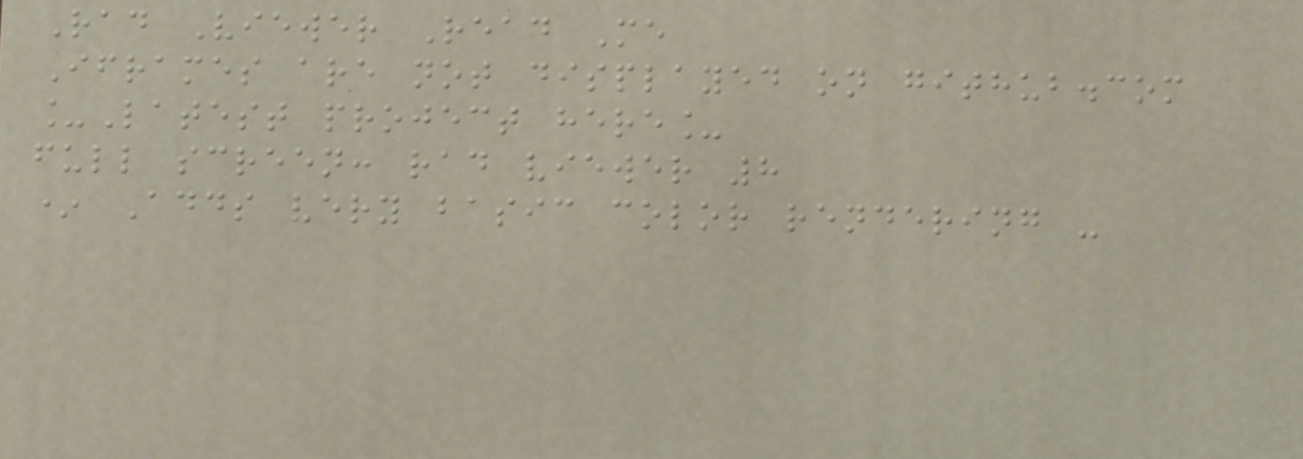Rad Viewer Read Me
Iframes are not displayed on github.com
_Latest project here_
full screen: rad viewer 8
* Adds very basic color rendering -
